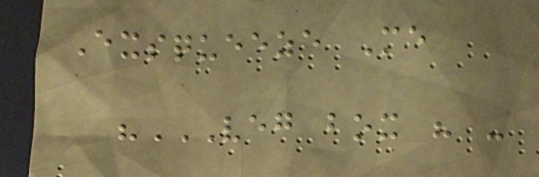Exsqueeze Me
"VEG BOX " -
